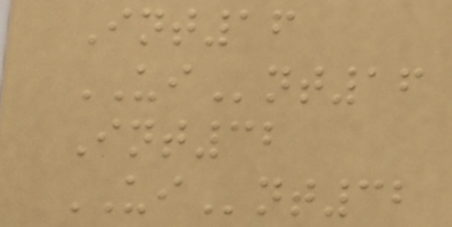Int16
UInt16
Int32
UInt32
